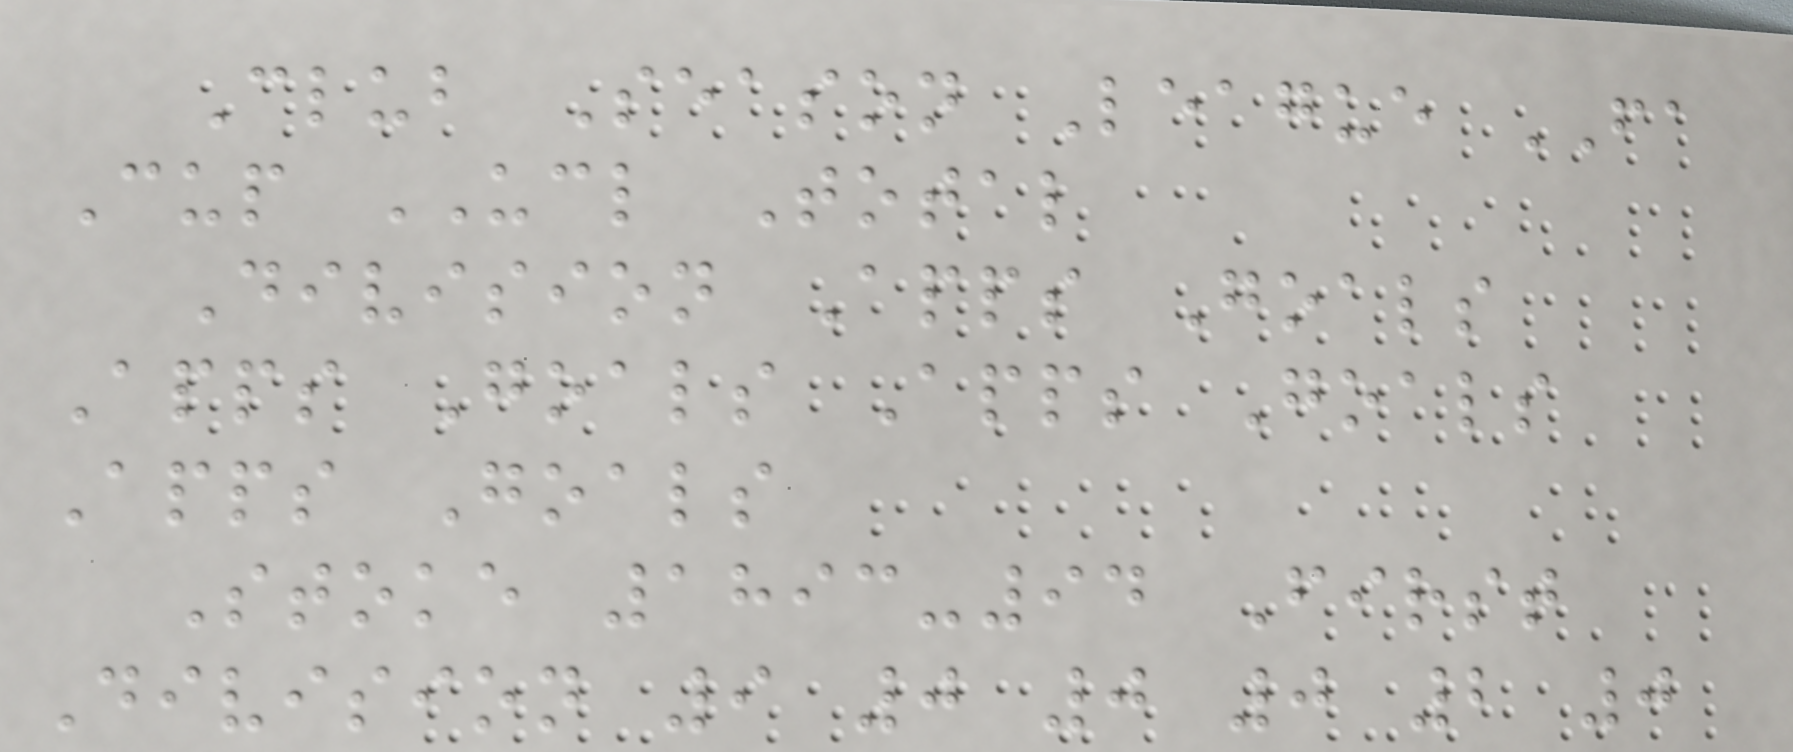Club Season League FA
Cup UCL Total
Division Apps Goals
Apps Goals Apps Goals
Apps Goals
Stoke 1893-94 First
Division 9 0 0 0 2 0
